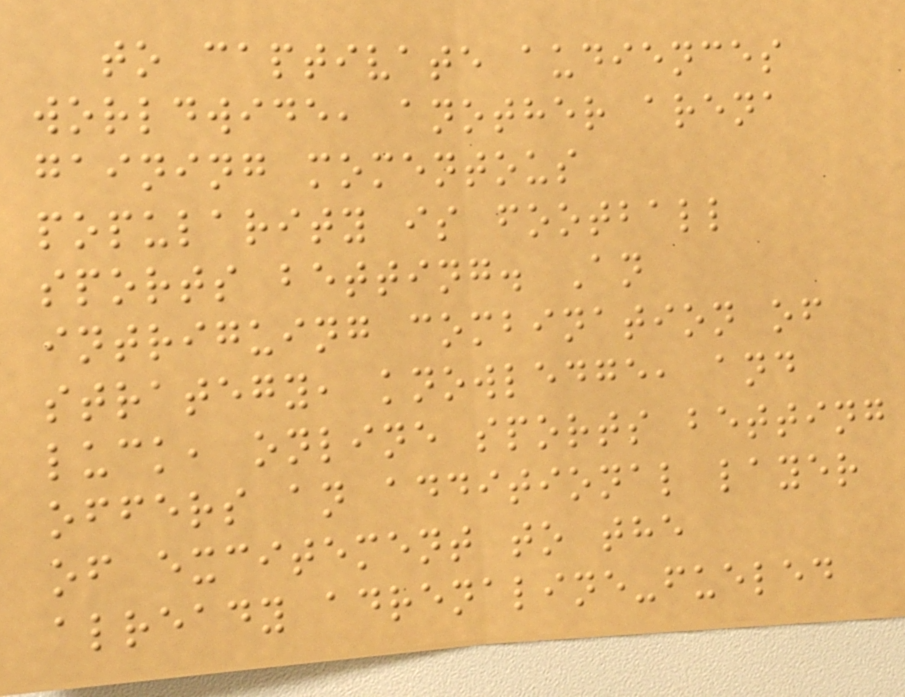to captivate audiences
worldwide, another arena
gaining momentous
popularity is football
sports betting. An
intriguing combination of
strategy, knowledge, and
luck, online sports betting
offers an additional layer
of excitement to the
already adrenaline-fueled
